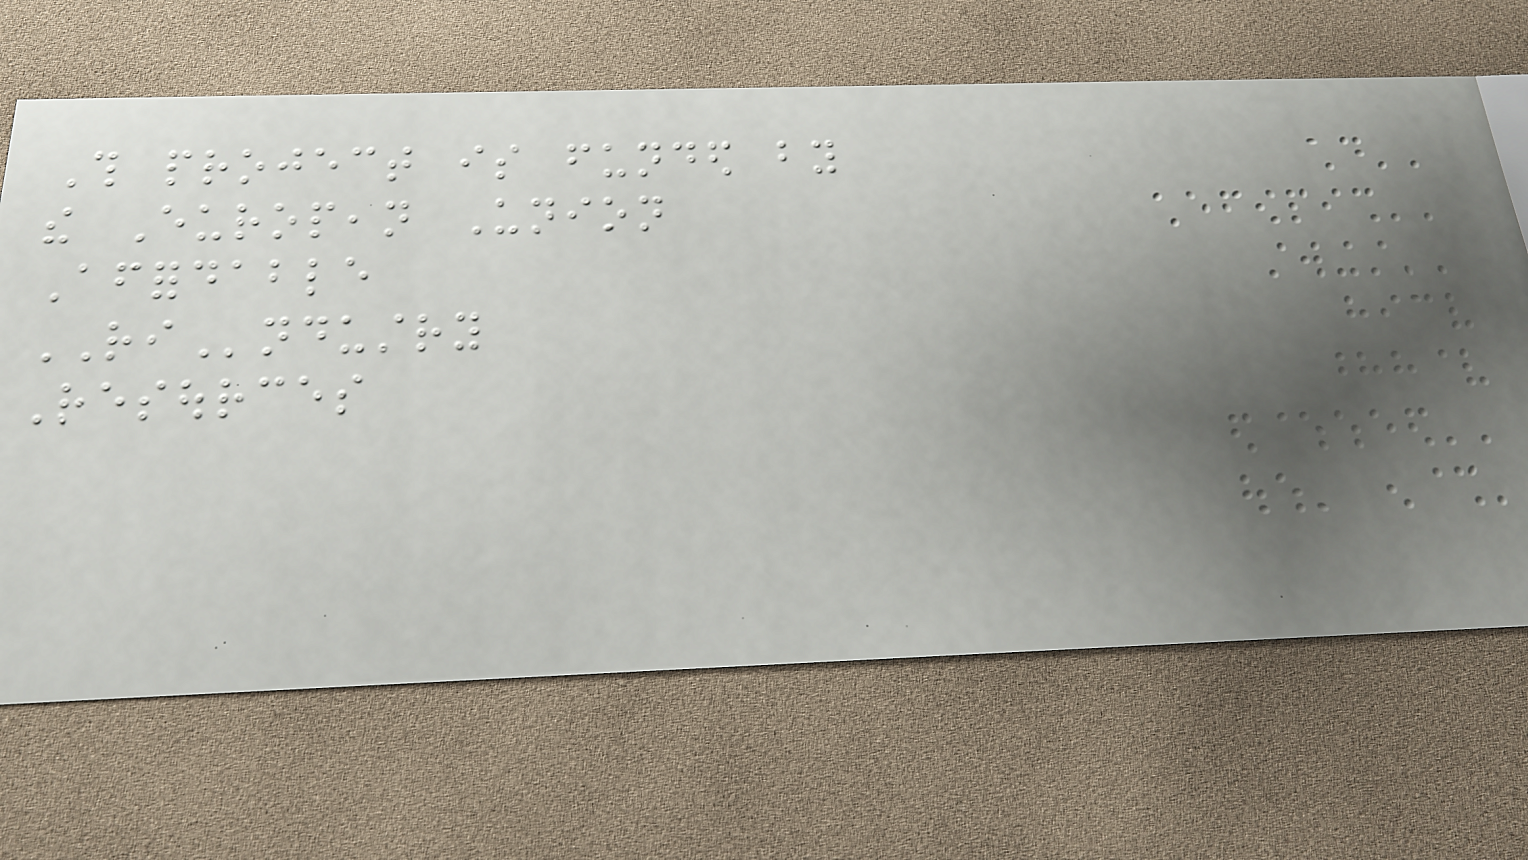This project is funded by
the European Union
Affordable
RIndustry
Resources
